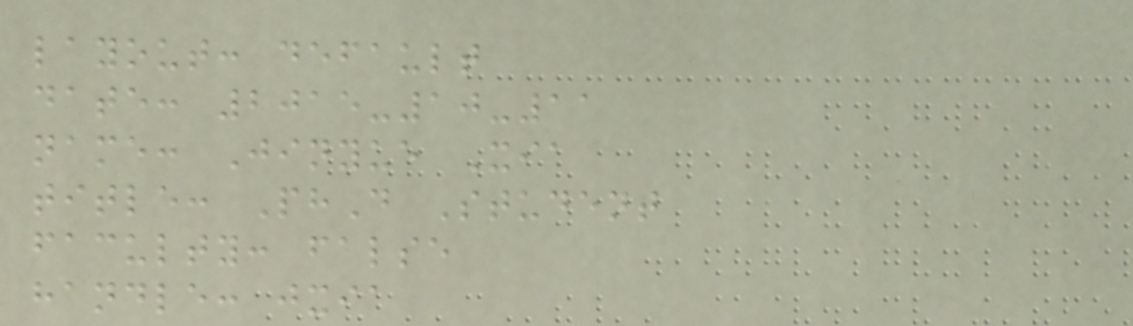layout: default
date: 2015-10-11
name: Jinyue Xia
title: PhD Student
faculty: false
handle: jxia
